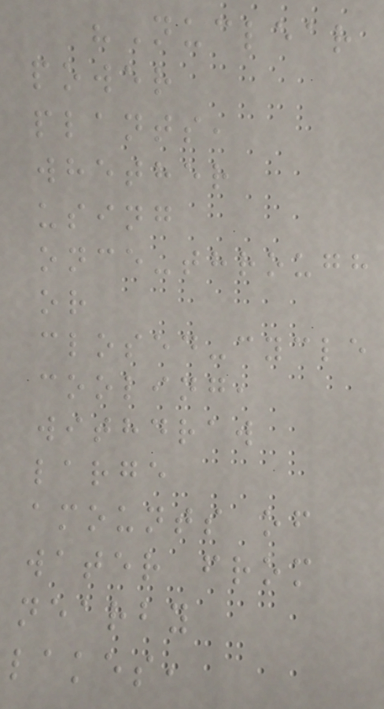"Nuclear
power
plants,
whether
using
once-through
or
closed-cycle
cooling,
withdraw
large
amounts of
water from
nearby
lakes,
